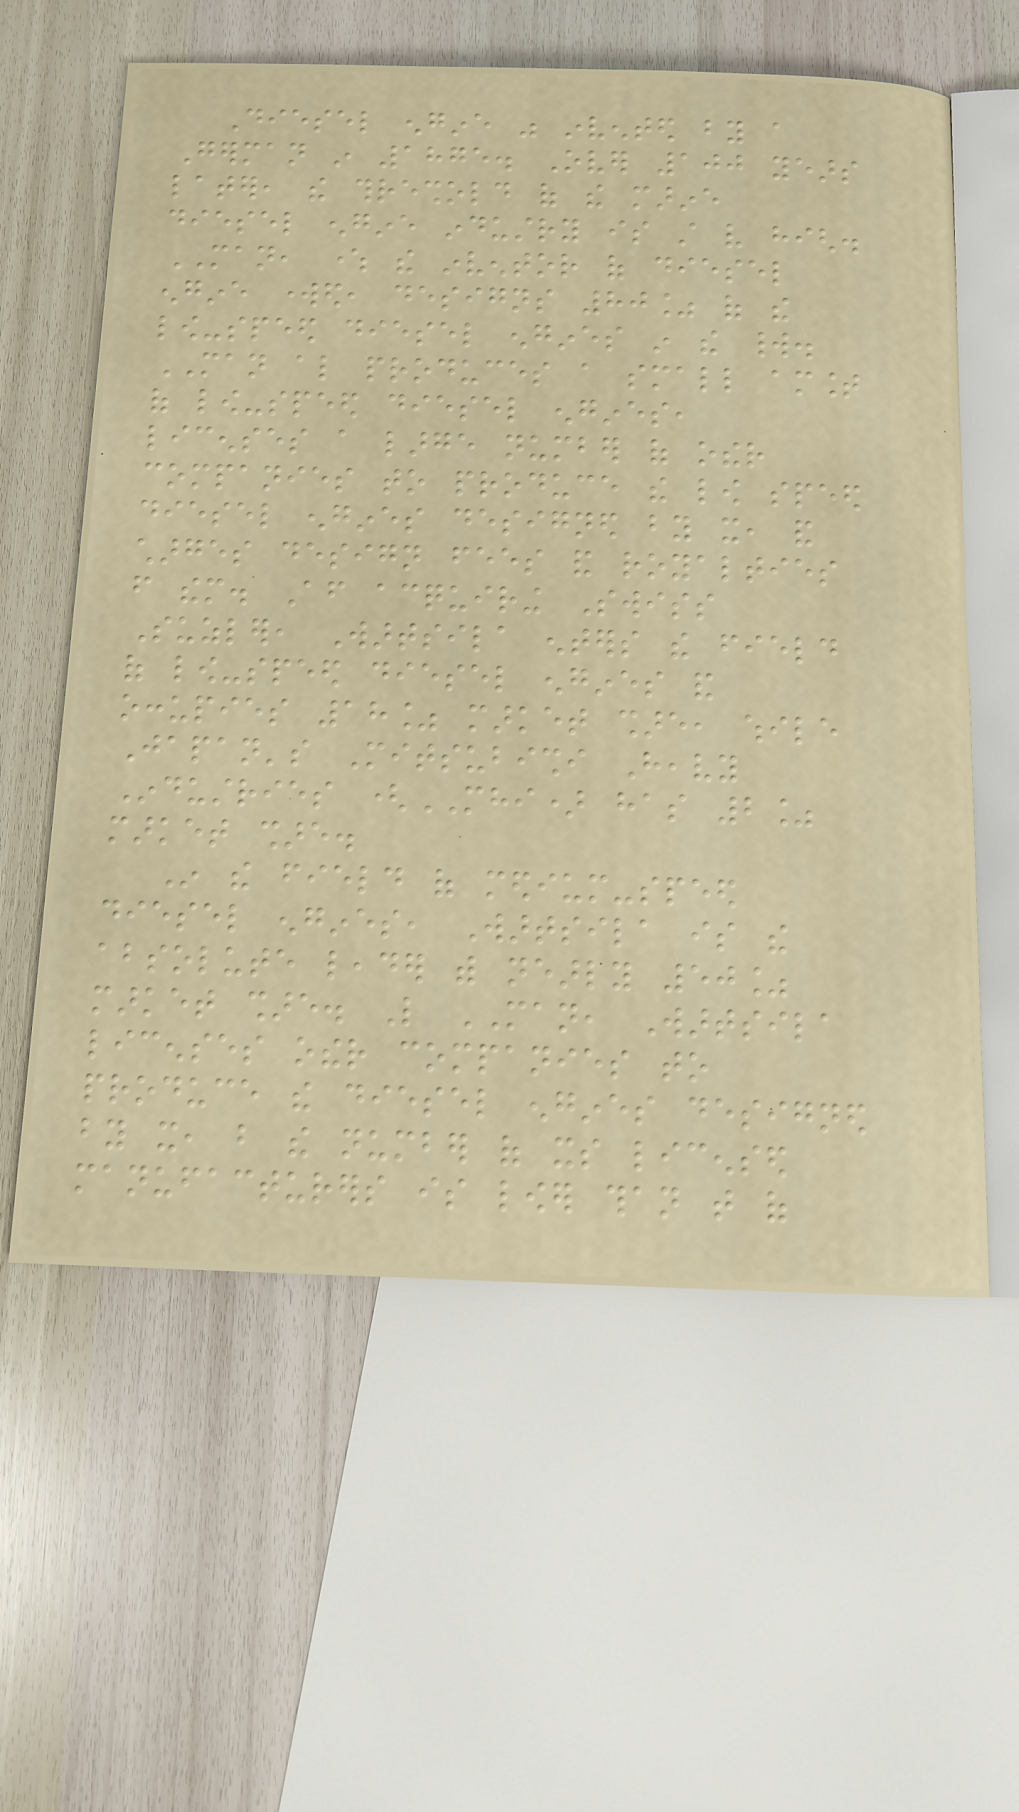Diesel engine was invented by a
German in 1875. Over 100 years
later, the threshold of the marine
diesel engine industry is still very high.
MAN, where the inventor of diesel
engine worked, designs 80% of the
low-speed diesel engines in the world.
MAN also produces a small amount
of low-speed diesel engines,
licenses a large number of other
companies to produce the low speed
diesel engines designed by it, and
charges design fees and royalties
from them. After acquiring Swiss
Suzler, Wartsila enters the field
of low-speed diesel engines and
occupies 18% market share, while
Japan's Mitsubishi Heavy
Industries (MHI) has 2%
market share.
In the field of medium-speed
diesel engines, Wartsila is the
absolute leader with nearly 50%
market share. Like MAN, Wartsila
licenses other companies to
produce the diesel engines designed
by it, but the number of its licensed
manufacturers is lower than that of
